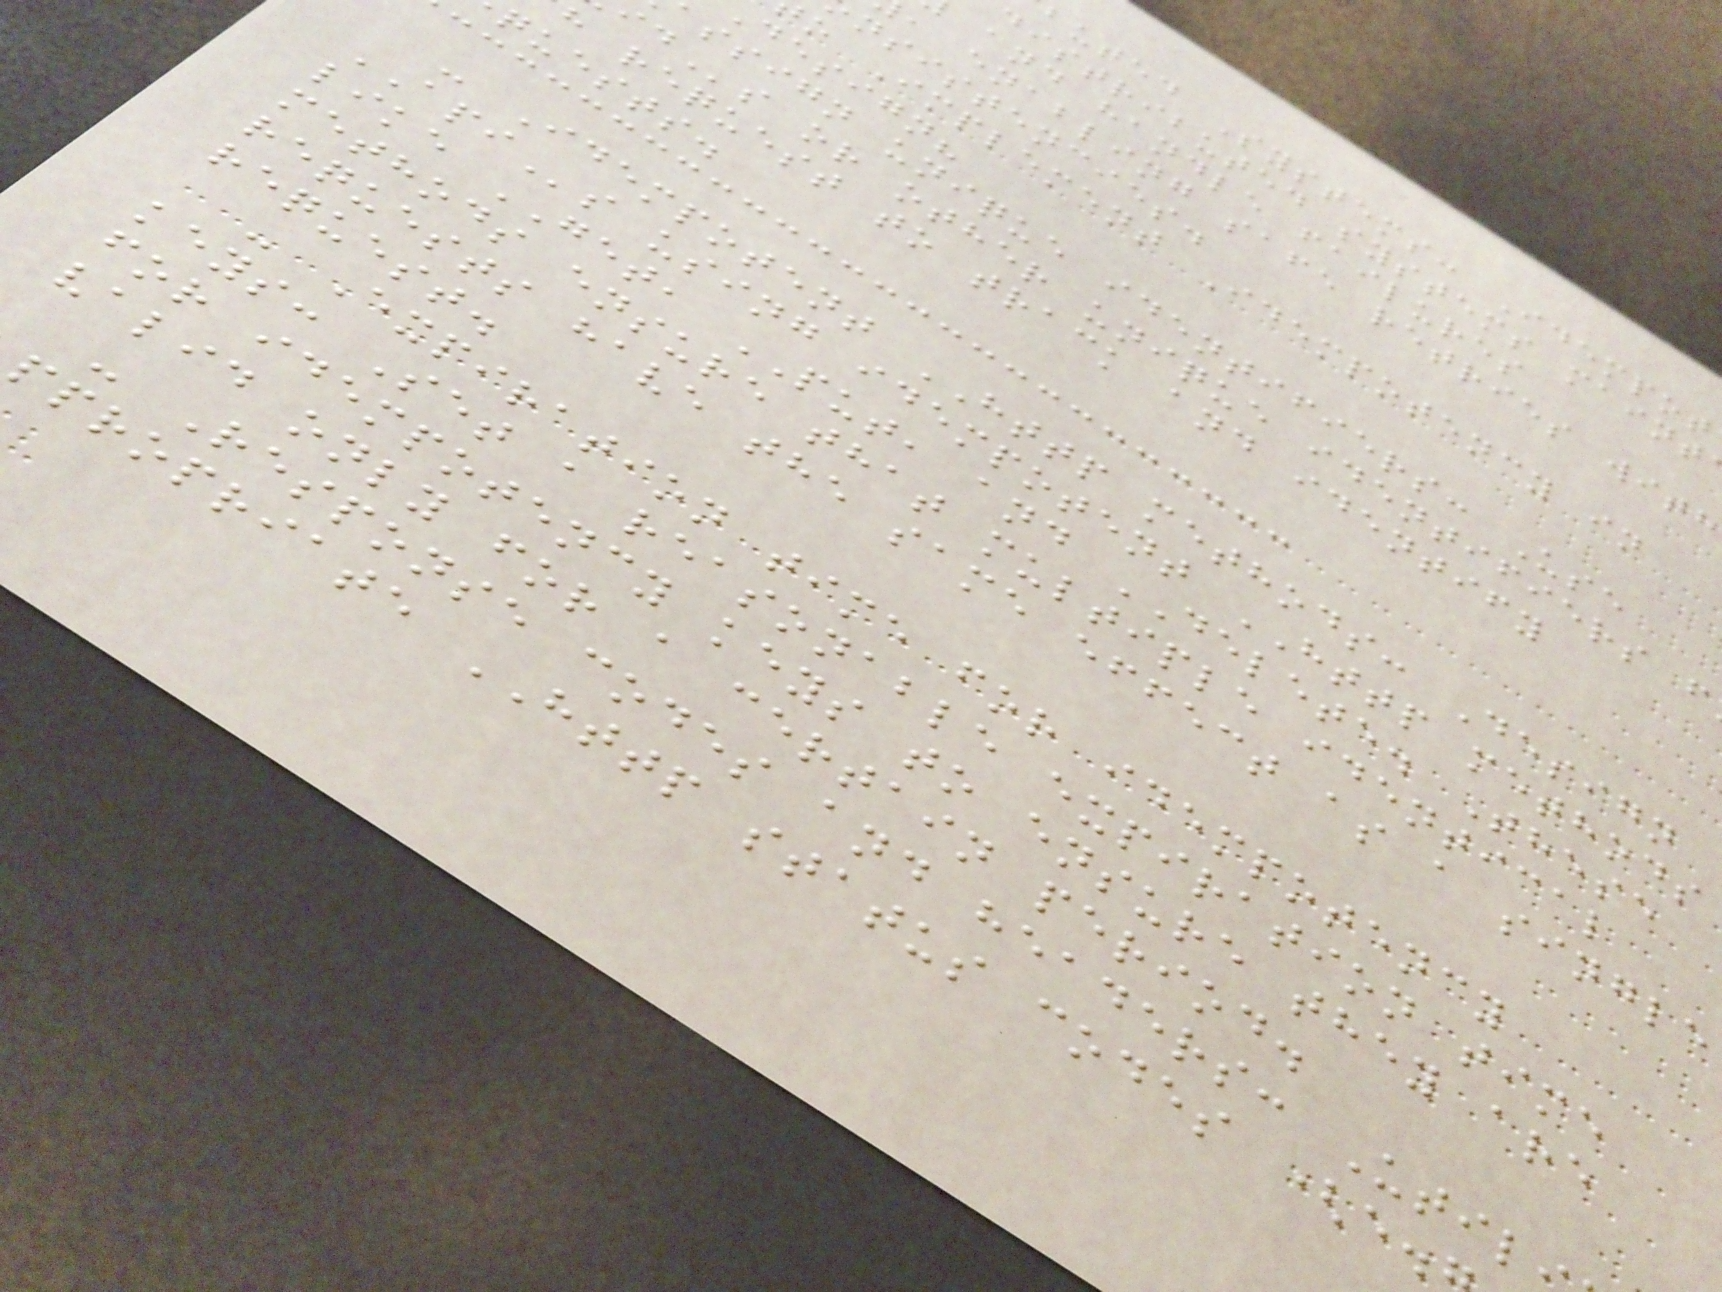buted Systems: Idempot
distributed systems maint
and handle failures
, enabling safe retries with
nsistencies.
o Implement Idempotency in
design?
ssign unique identifiers: Use
s or other unique identifiers f
h request to track and identify
quests.
- Idempotent HTTP methods: Design
APIs using idempotent HTTP methods
like GET, PUT, and DELETE. These
methods ensure that multiple identical
requests have the same effect as a single
request.
- Expiration time for idempotency
keys: Set a reasonable expiration time
for idempotency keys to ensure they are
valid only for a certain period.
- Response codes and headers: Util
ppropriate HTTP status codes (e.
